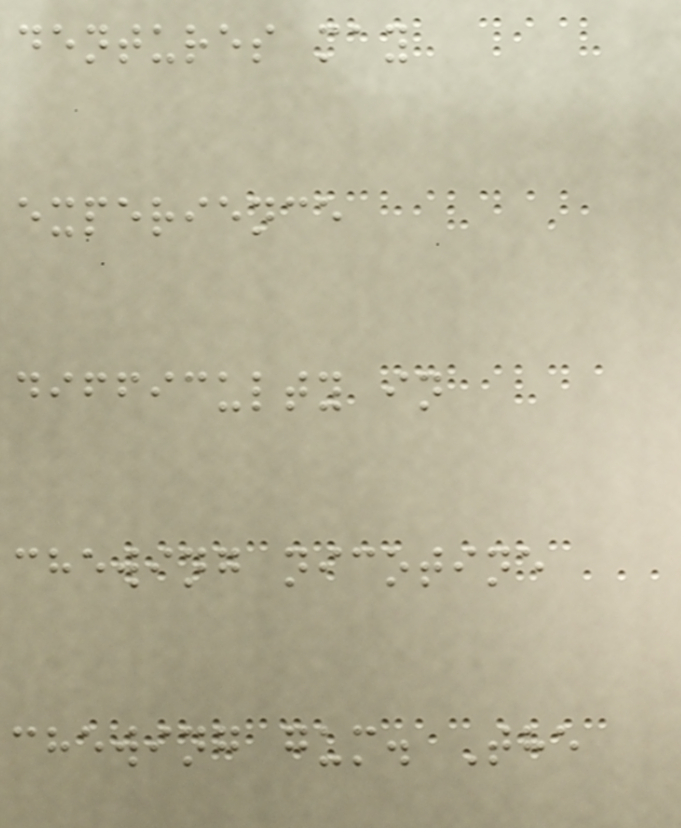dentures may
experience
difficulty in
chewing nicotine
chewing gum. The
